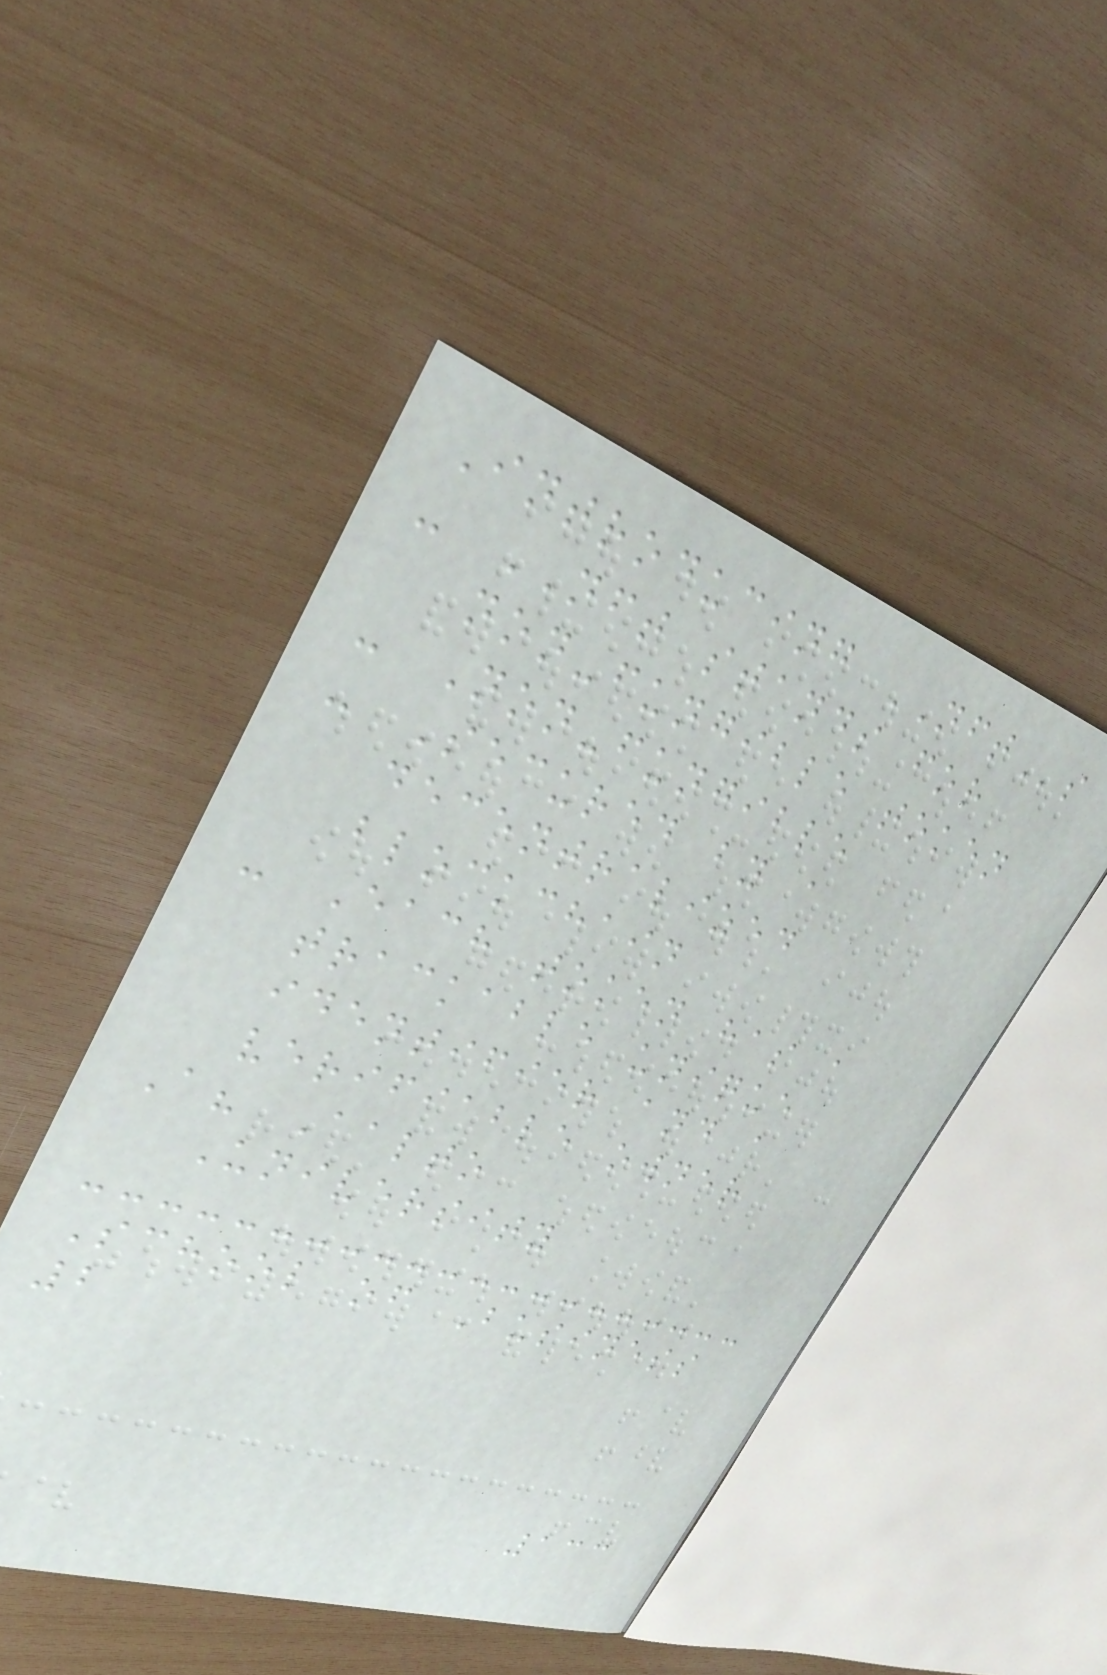Introducing NFTs
- NFT stands for
non-fungible token
- Non-fungible
- Secured by a
decentralized
blockchain
- Each token has a
trackable unique
identifier and a
verifiable owner
A? Aalto
University
School of Business
2
133
